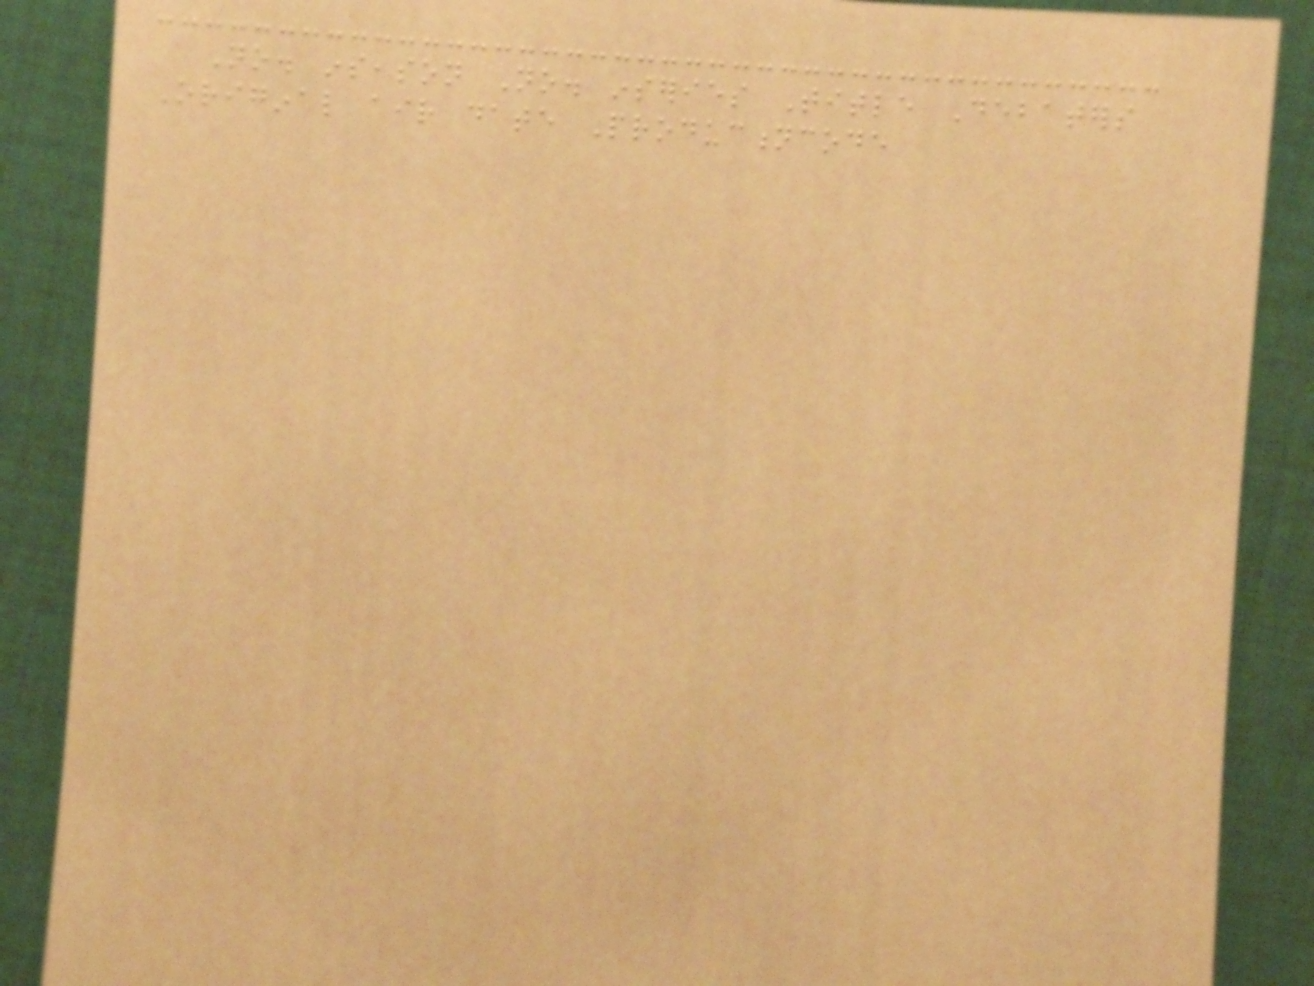No. inseason No. inseries Title Debaters
Original air date Productioncode
